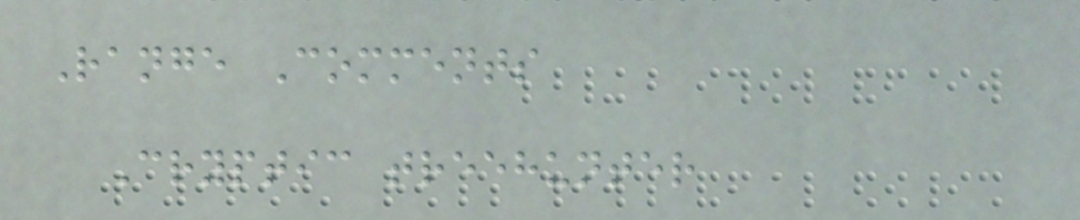Range Comments
Cryptic treehunter
